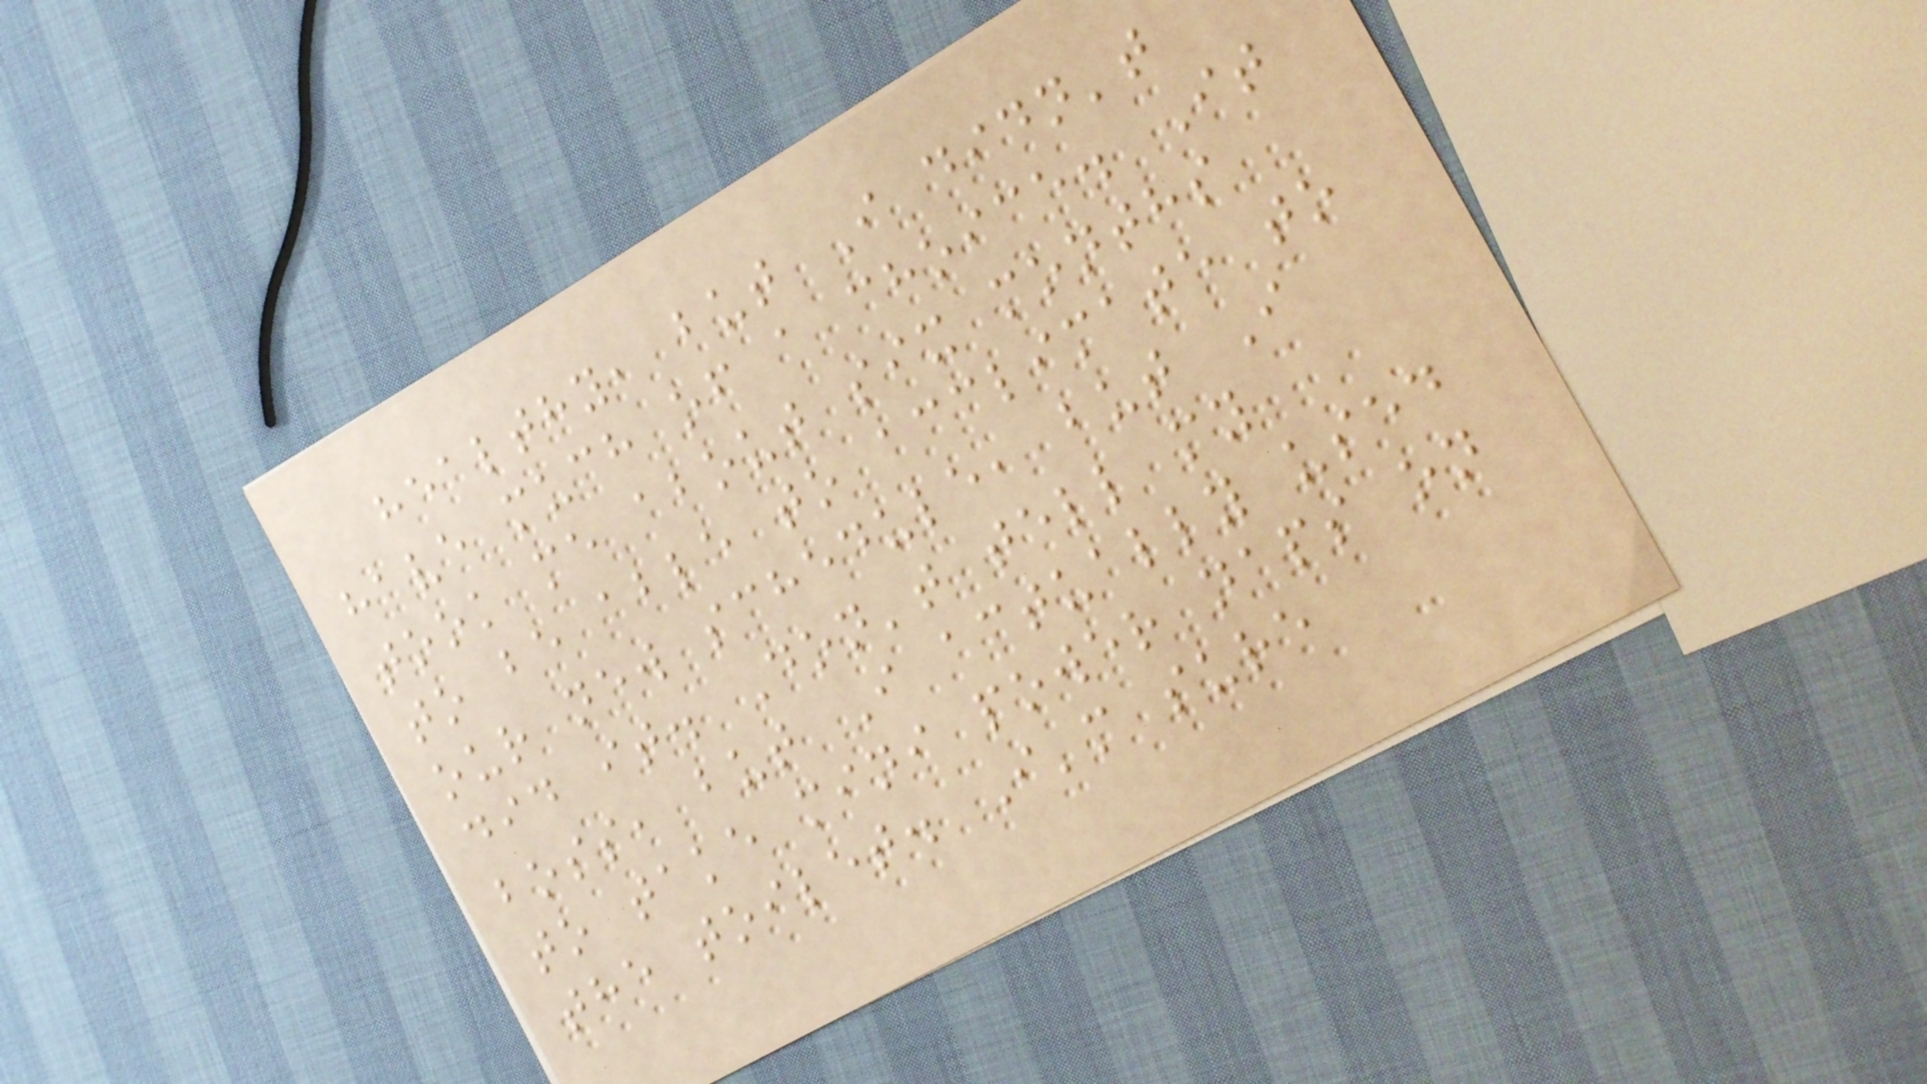healthy, but I didn't
have much of a choice. It
took me about six months
to be able to acclimate to
our new schedule, but I
did it. Don't tell my
boss, but I actually used
to take mini power naps on
the toilet. I'm sure
